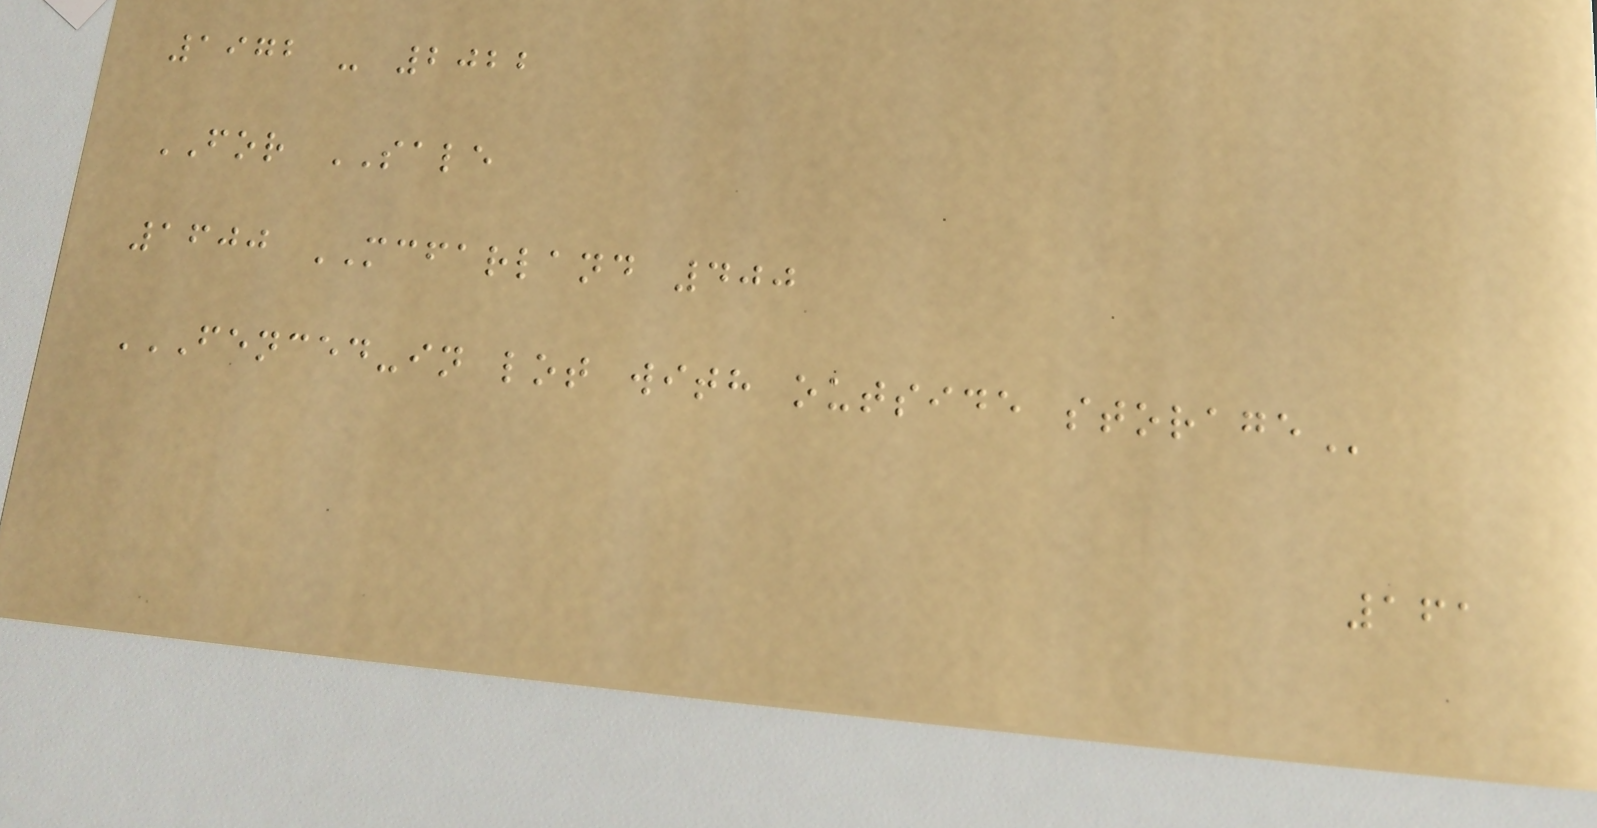1972 - 2022
FOR SALE
1600 MCFARLAND 400
FENCED-IN LOT WITH OUTSIDE STORAGE
161
